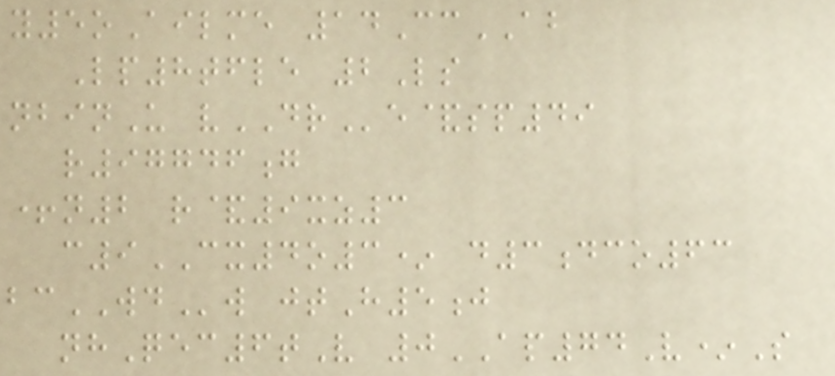y5oAilme 14CcAB
Lp8tfle 2Ls
nbinU vDRe&sp49
r97746g
+n2 r&9xz3
c9CX4o3* d3dco63
bcWDw jtH5j
nhQec6tV 0AP74V*S
